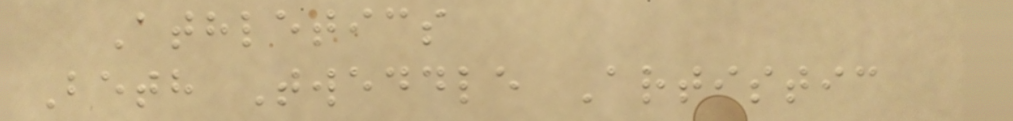Athletics
Beth Tweddle Artistic
